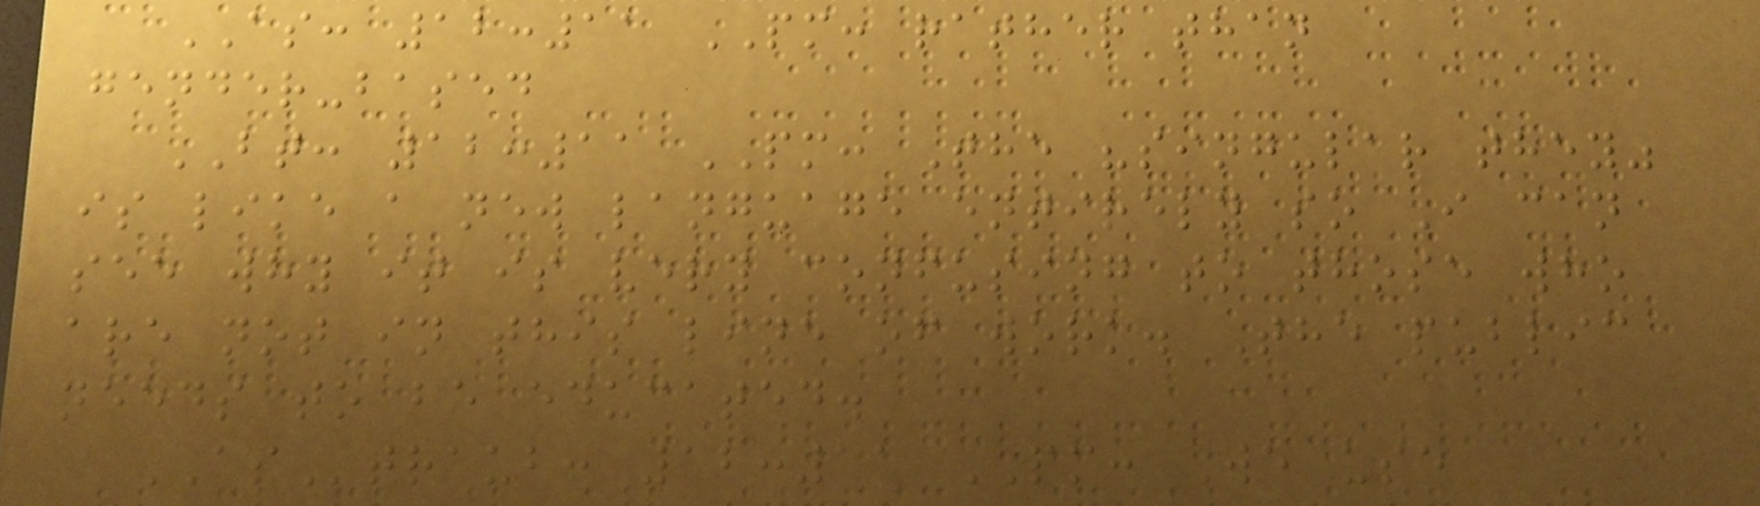AS: 12:11 PM: rather than
gender-based
BT: 12:11 PM: The "singular they"
is like a new language entirely so I can
see why it is very confusing to those who
are not in this line of work. The public
needs to be educated.
AStraub: 12:11 PM: We use
